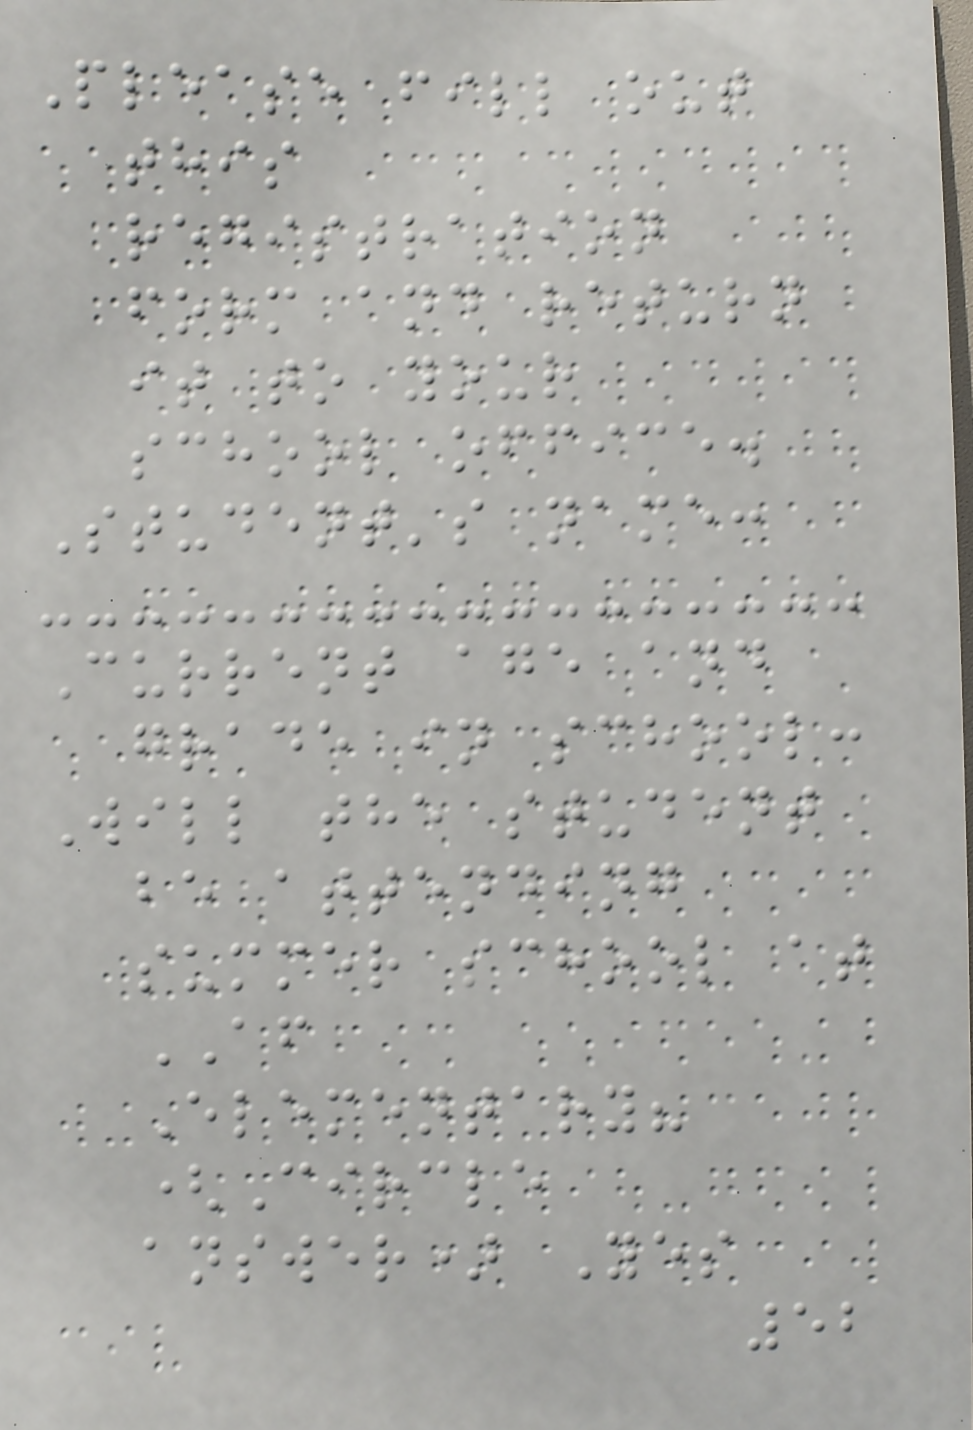Please fill out
this
registration
form and return
it to your
school office.
Student's name:
Current age and
grade in school:
Will the student
be attending
summer school at
AF
Elementary?
(Circle
answer) Yes
52
